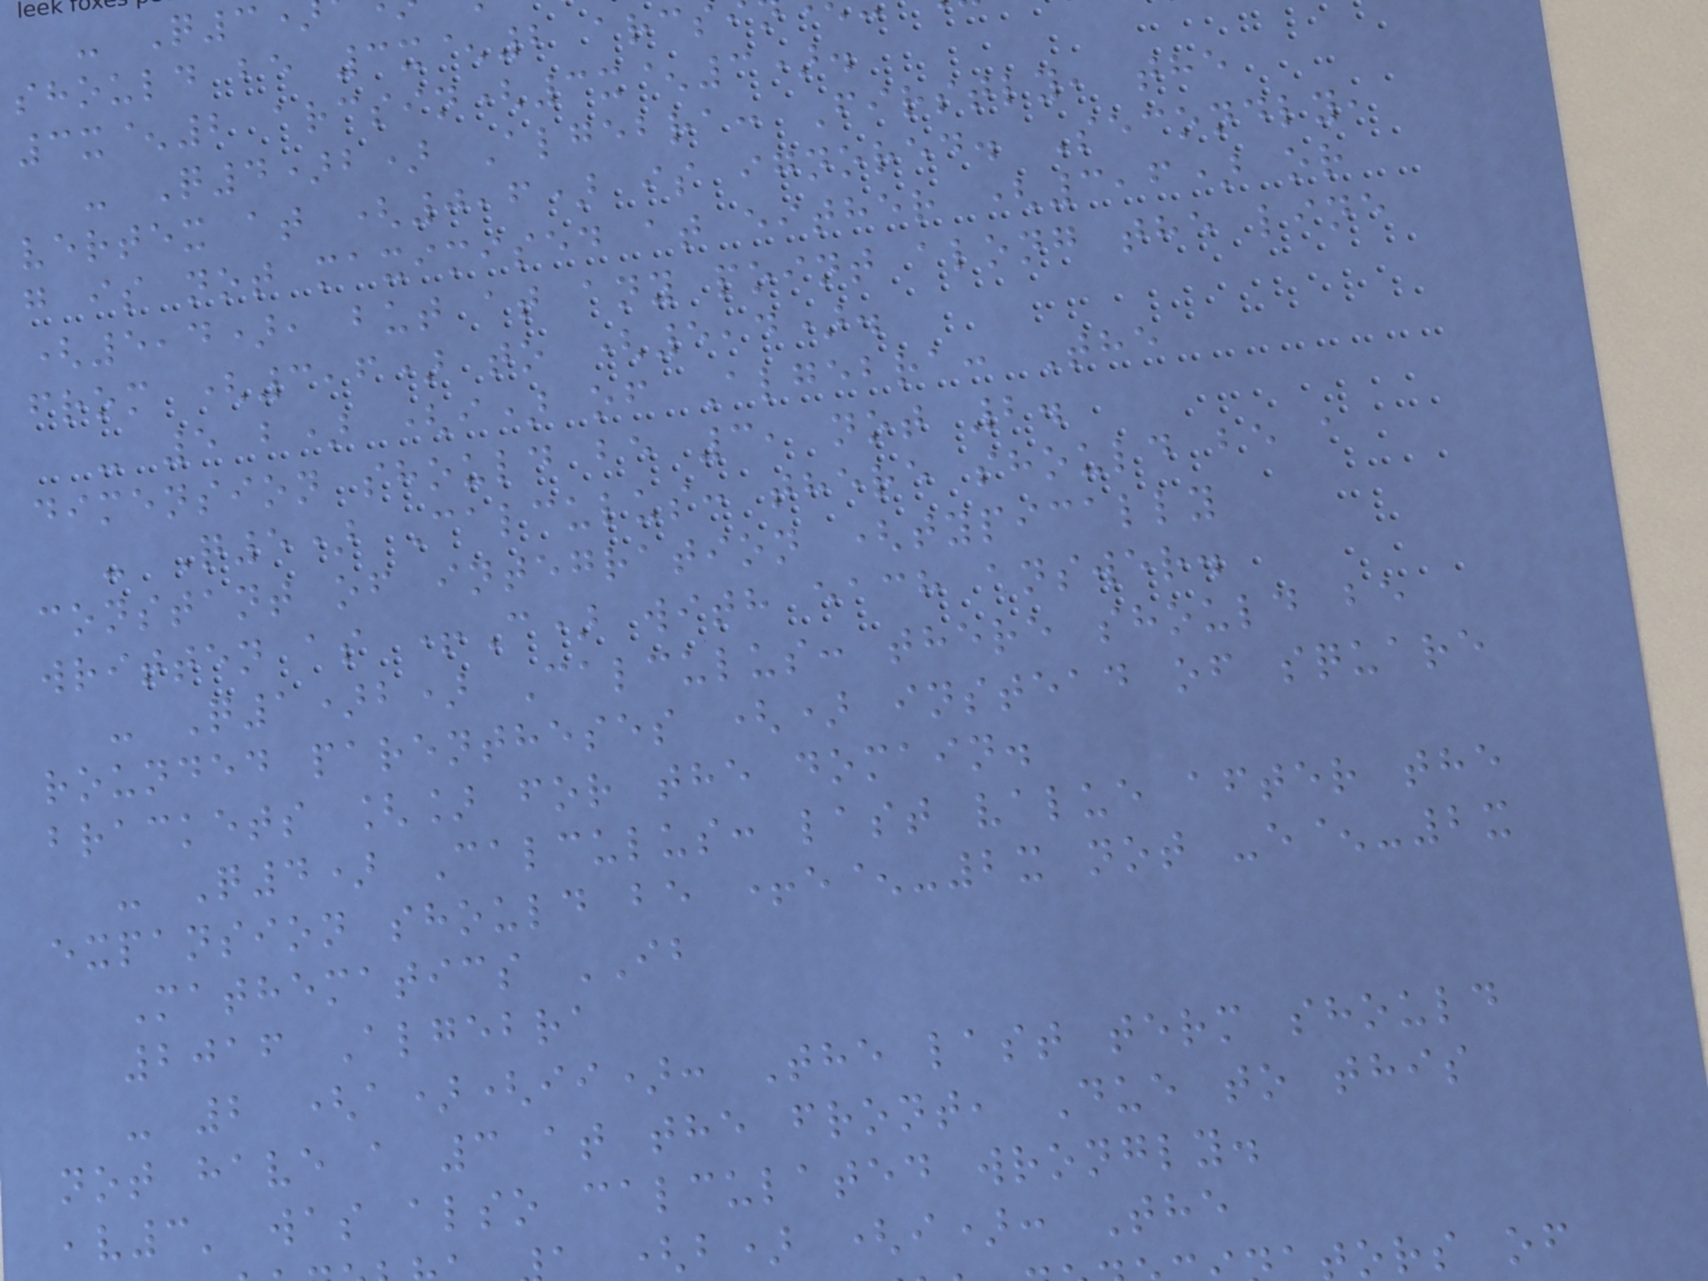should be 3x^2 arcs
3x^2 arcsin(3x^3).
- Q4)b) Algebra: Firstly, the
vertex at (0,6) is ignored. Secondly,
g is not maximised at either (3,6) or
(5,4), but at any point along the line
from (3,6) to (5,4).
- 5 b) (i) of Algebra: The
dimension should be 3, not 2.
- Q5) Calculus: there should be a
constant of integration (typically
written as +C) with each answer.
- Q1)b) Calculus: there should be
rounded parentheses () instead of square
brackets [] for the domain.
- Q4) Calculus: last value after the
expansion should be +e^-2x not -e^-2x
Mathematics IB
2016 Algebra
- 2 (a)(ii): The last term should
not have a 3 at the front, Due to this
,v3' was also calculated wrongly.
(b) (i): The
